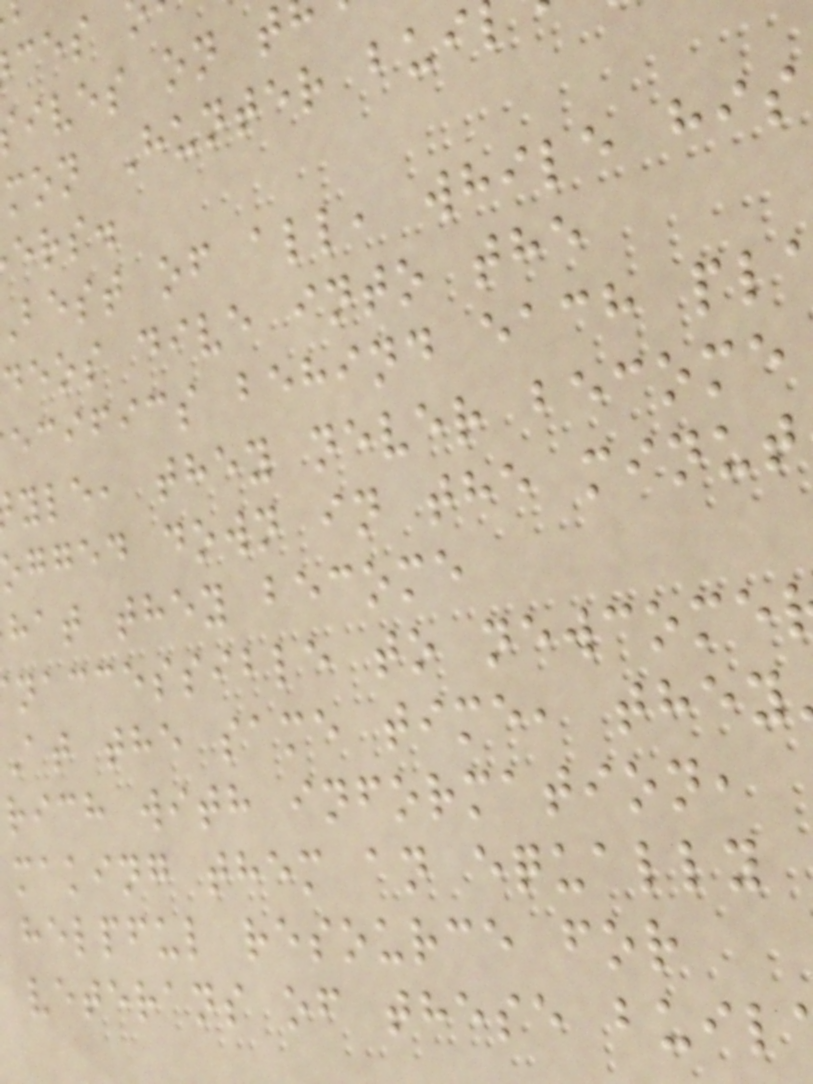ives on t
mon Hunter bui
ers.
best of all, while his
deos dive into the
ecifics behind each pl
yle, they never become
ogged down in the minut
hat they become
naccessible to newcome
at the same time, they
rich with information,
making them an equally
helpful resource for
veterans of these buil
